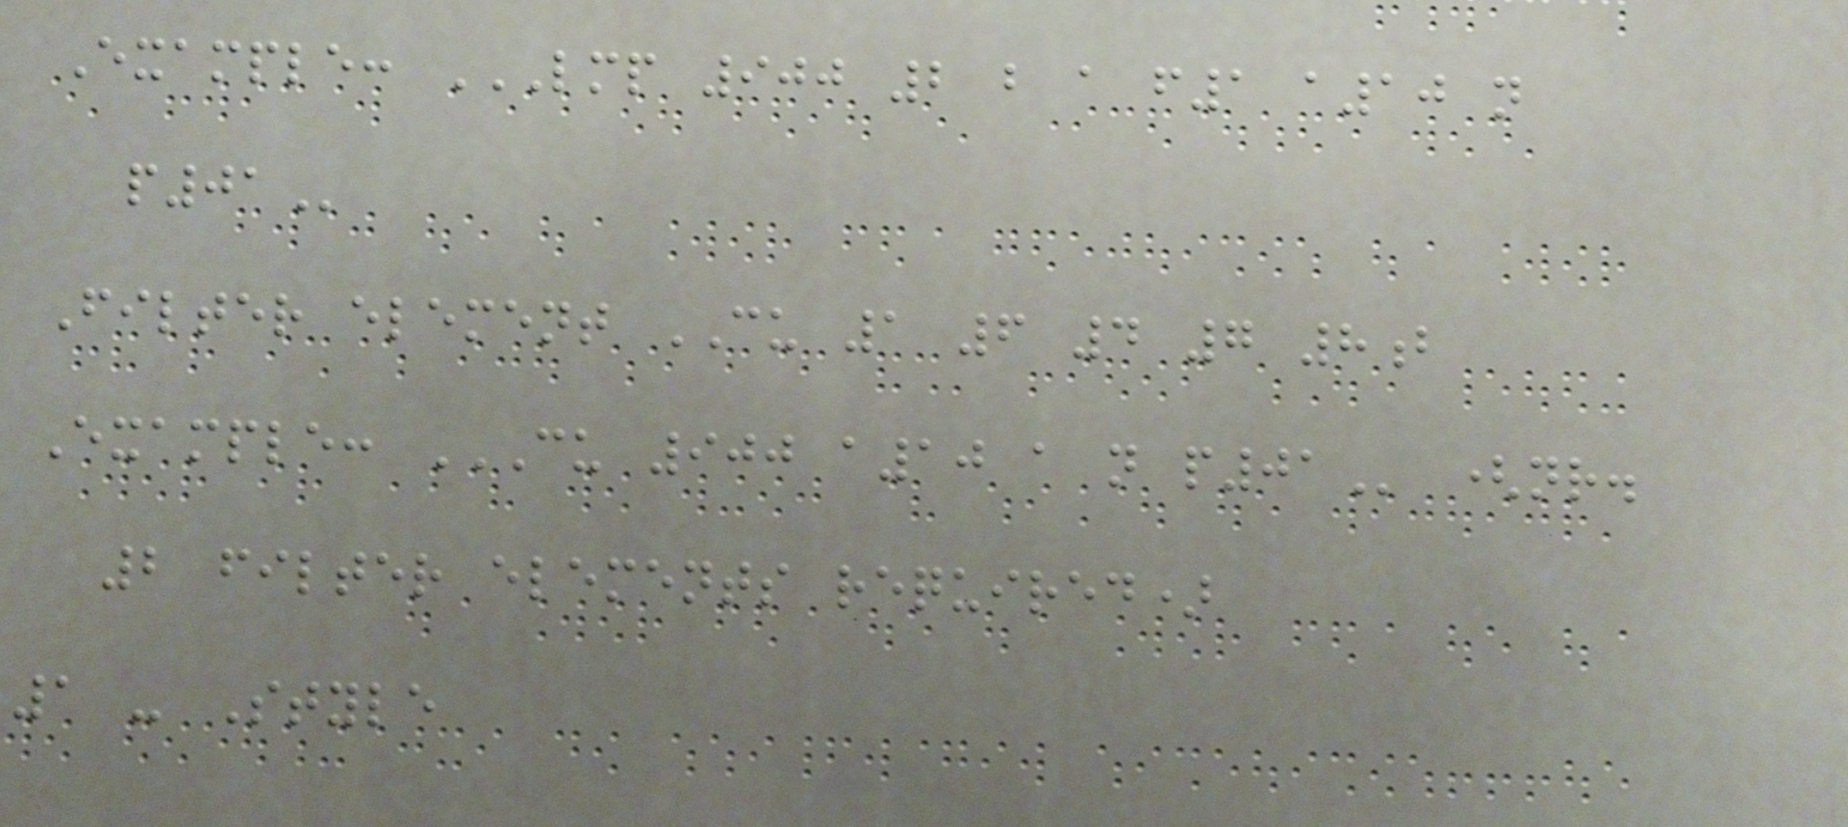Example: LMP 900 2 B A F1 A10 N
P01
Filter element CU 1 6 4 7 8b
Example: CU 900 A10 A N P01 (nr.
2 filter elements required)
1 - Style
